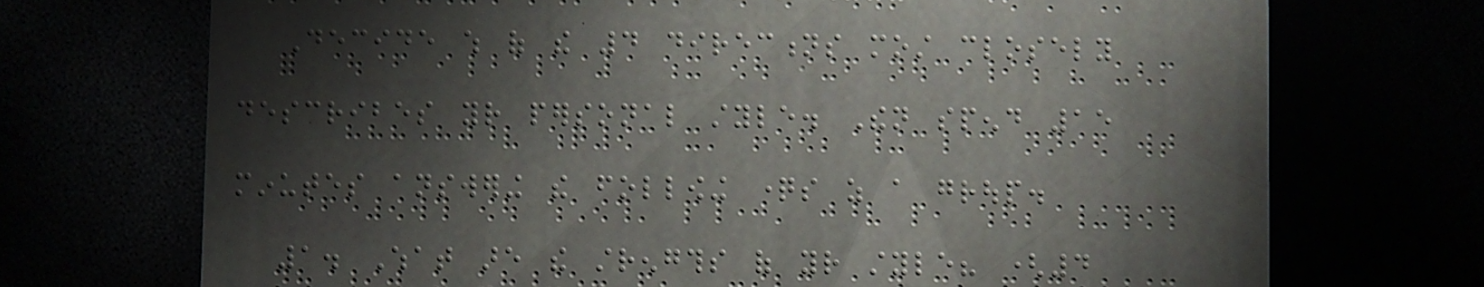Decide which of the 4 directions most closely
describes your personal style. Then spend 15
minutes answering the following questions as a group.
1. What are the strengths of your style? (4
